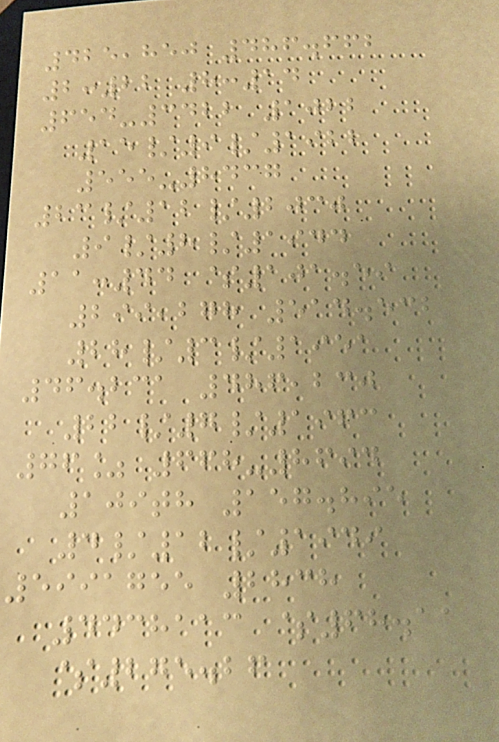425,850 486.662
2:22 8:14
654-3422 1022
15/9/1922
555-8437
23/12/2030
9/8/1944
11:44 $101.59
299,278 514.532
28/3/1951
46.231 486,230
22/7/1963
76% 668-8694
109th 157.895
4/12/1949
5991755 2838
4438113 $68.11
$275.26
